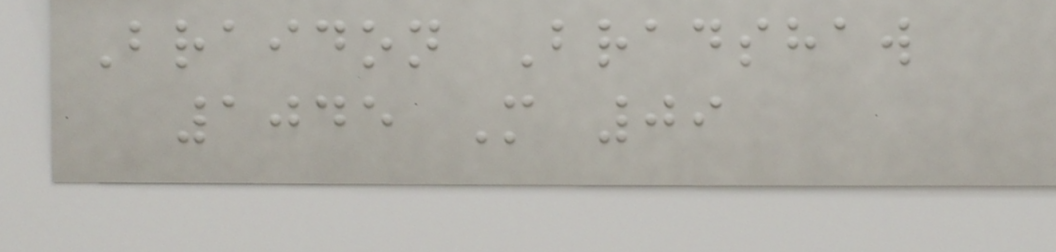Braidon Bradshaw
1045 M 09
